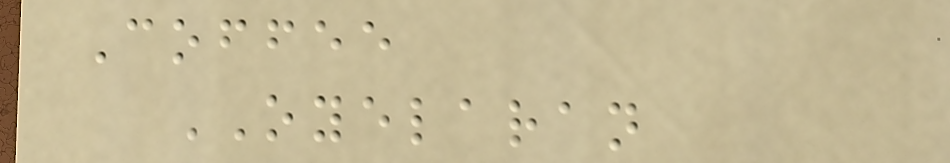Coffee
OYELARAN
